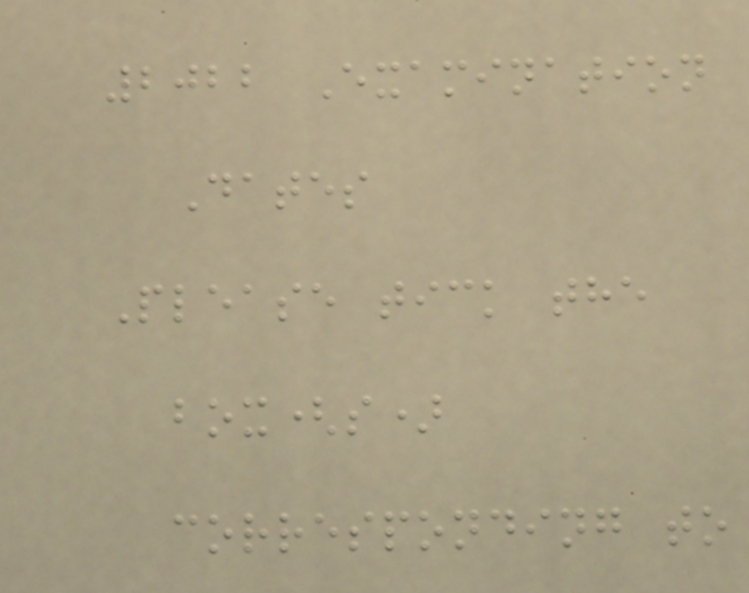2022 Examination
Dates
Please tick the
box(s)
corresponding to
